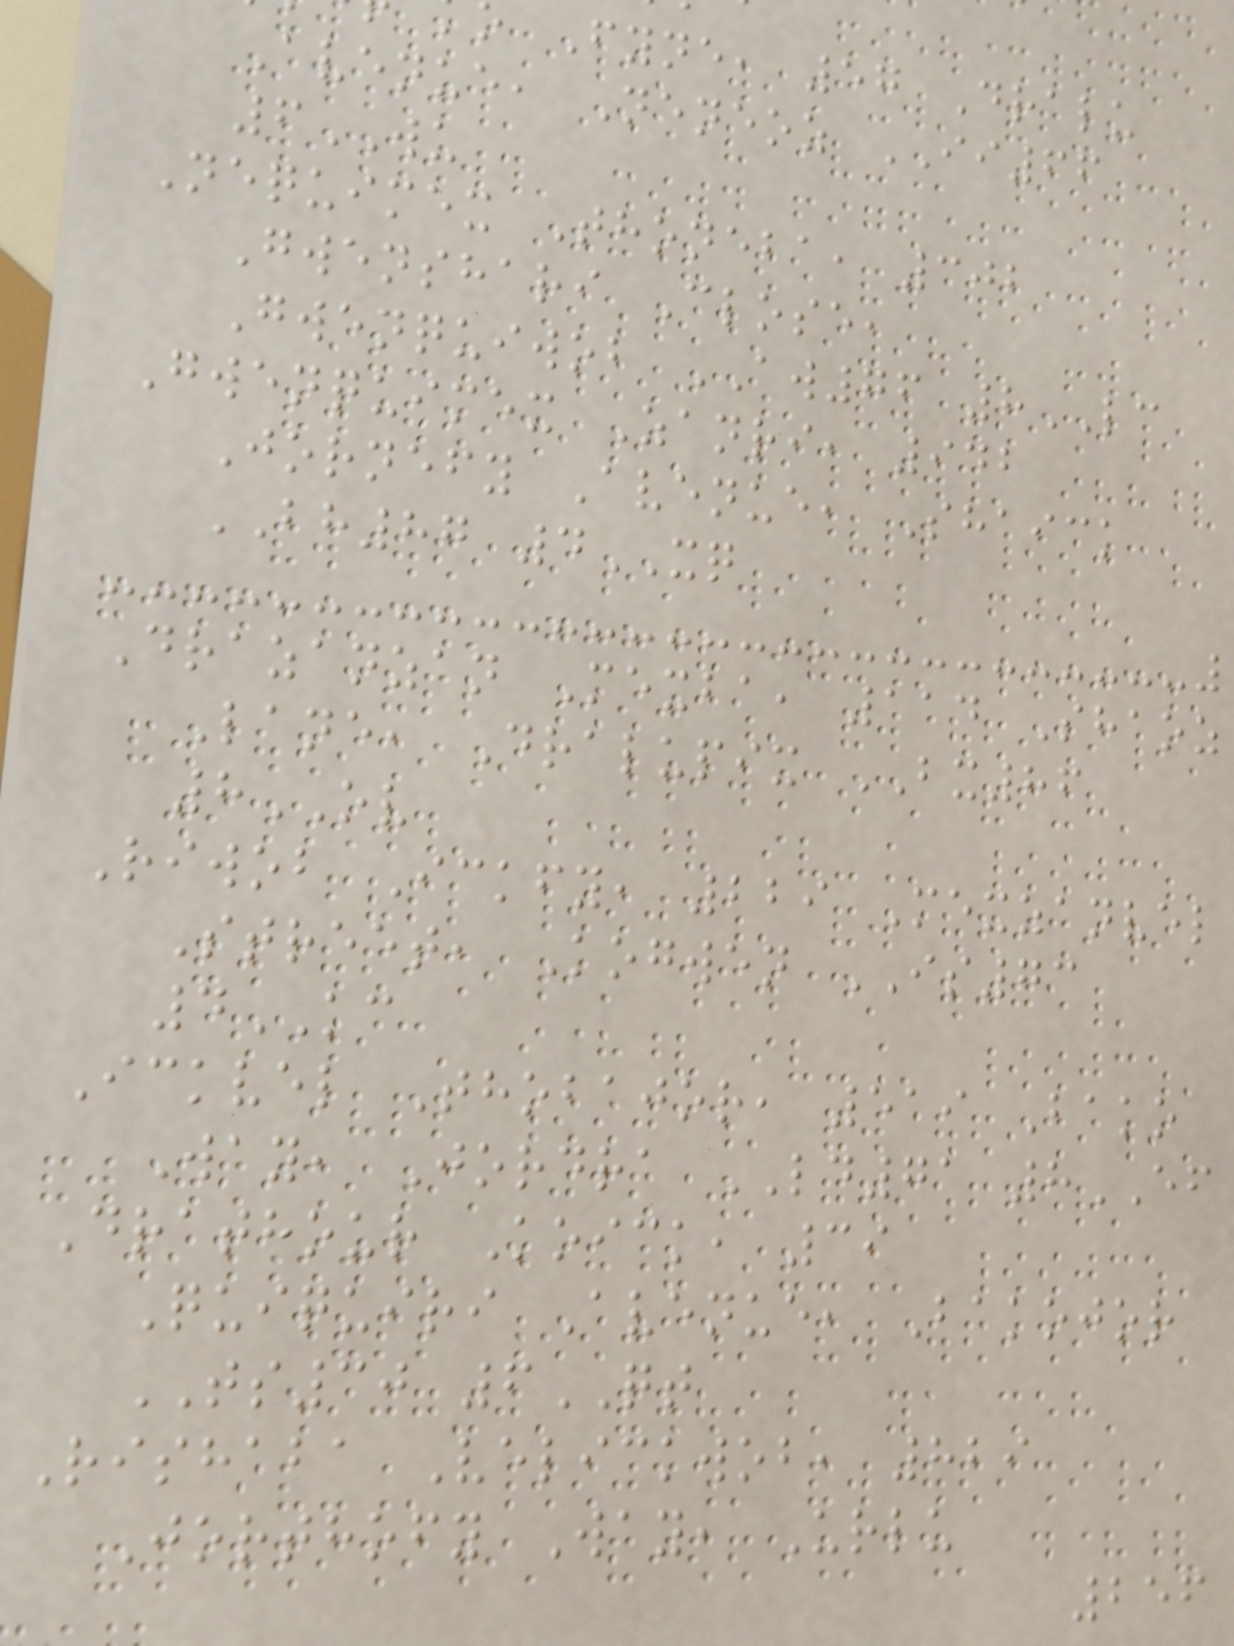Fyne, 57 Dralu
Avenue, Neneoz II66
6WU
Nequimex Thoneba, 302
Gwenshari Close,
Gwenquiwob AW76 8LC
Gwenquimex Zanri, 942
Jornefy Avenue, Shaick
BH87 4XQ
Drazanzan Mexba, 114 Shaoz
Lane, Dralupix BX86
8OV
Riwob Ickfy, 229 Mexzanvel
Street, Kogwen IS73
4KC
Ickvel Thobajor, 519 Bako
Way, Jordra LD71 8EF
Drathour Koick, 39
Quiquiri Avenue, Bakojor
TS30 6QT
Rishaba Velickwob, 829
Jorthofy Way, Urlu
256
